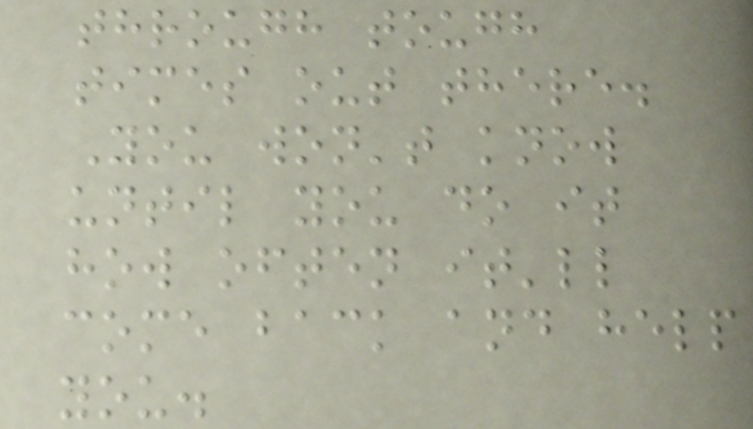through tough
times out there.
You won't know
until you do it
how often it'll
come back and help
you.
